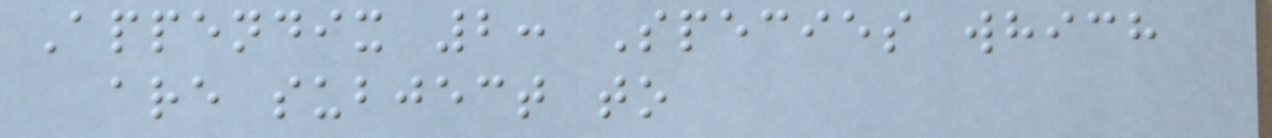Appendix 2: Species which
are subject to
